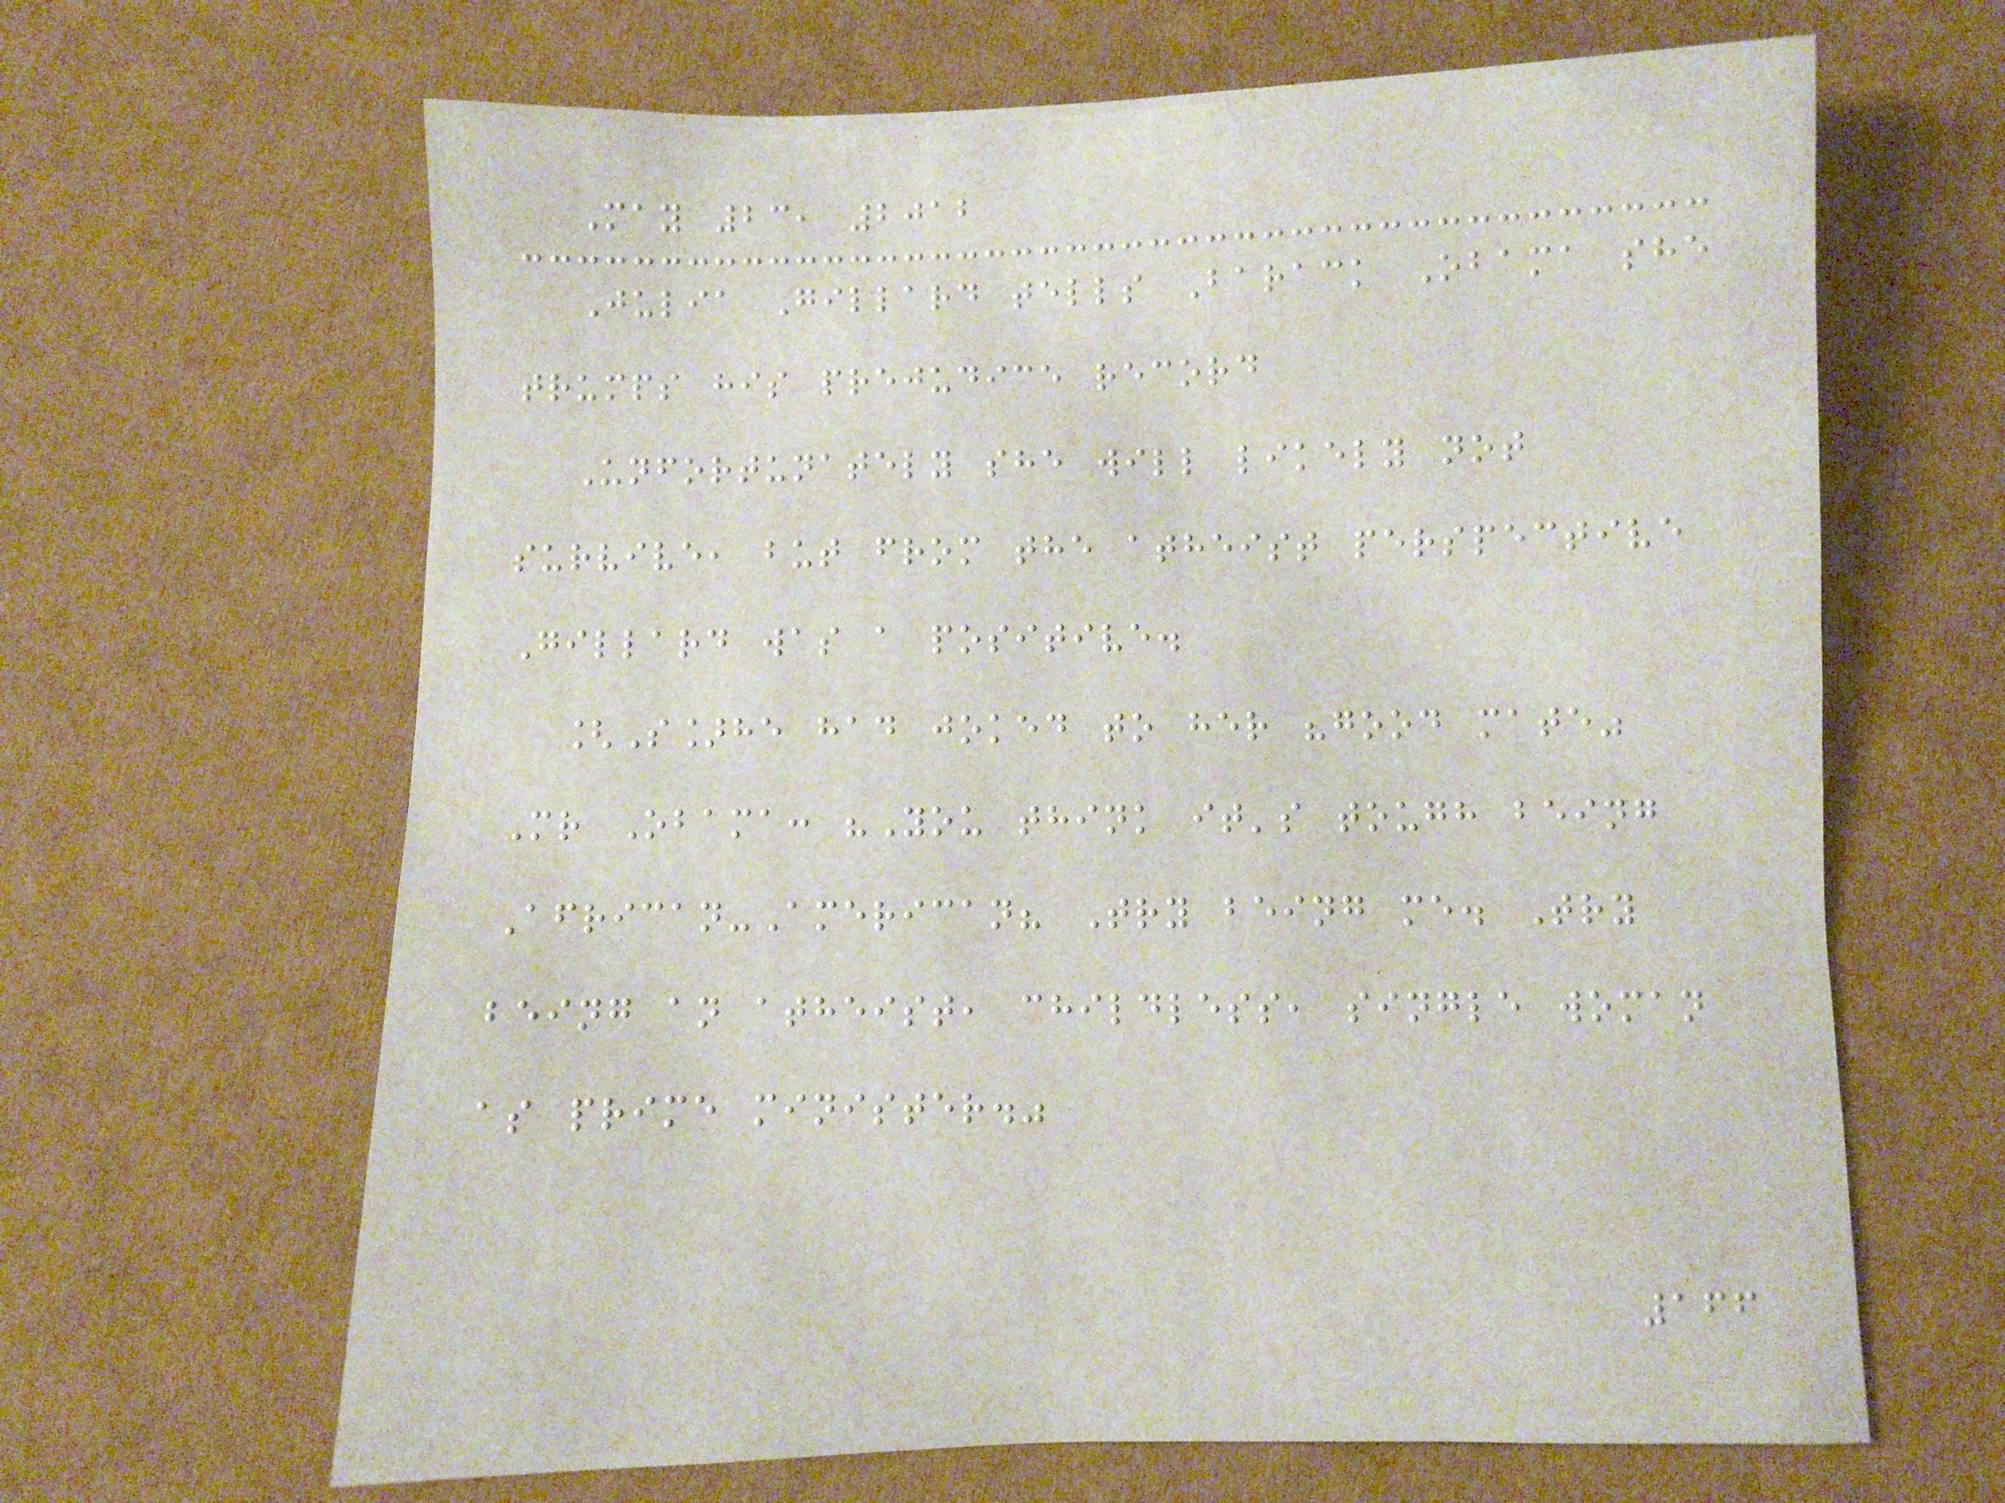May 23, 2012
Julia Gillard tells Barack Obama she
trumps his prejudice record
Unfortunately she will likely not
survive, but from the atheist perspective
Gillard was a positive.
[S]he had joked to her "good mate"
Mr Obama: "You think it's tough being
African-American? Try being me. Try
being an atheist, childless, single woman
as prime minister."
166
